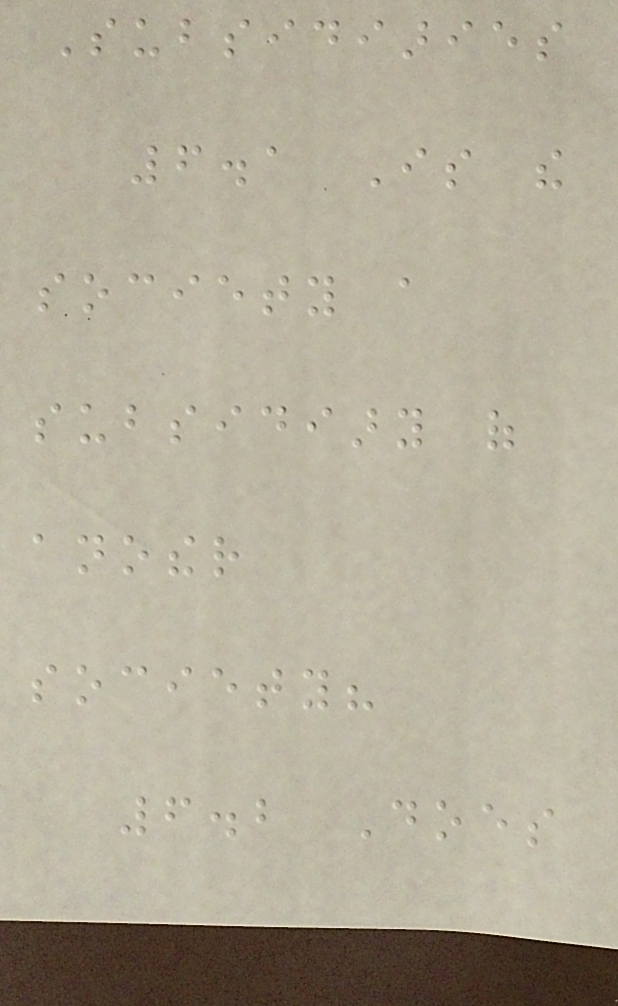Subsidiaries
6.1 Is the
society a
subsidiary of
another
society?
6.2 Does
